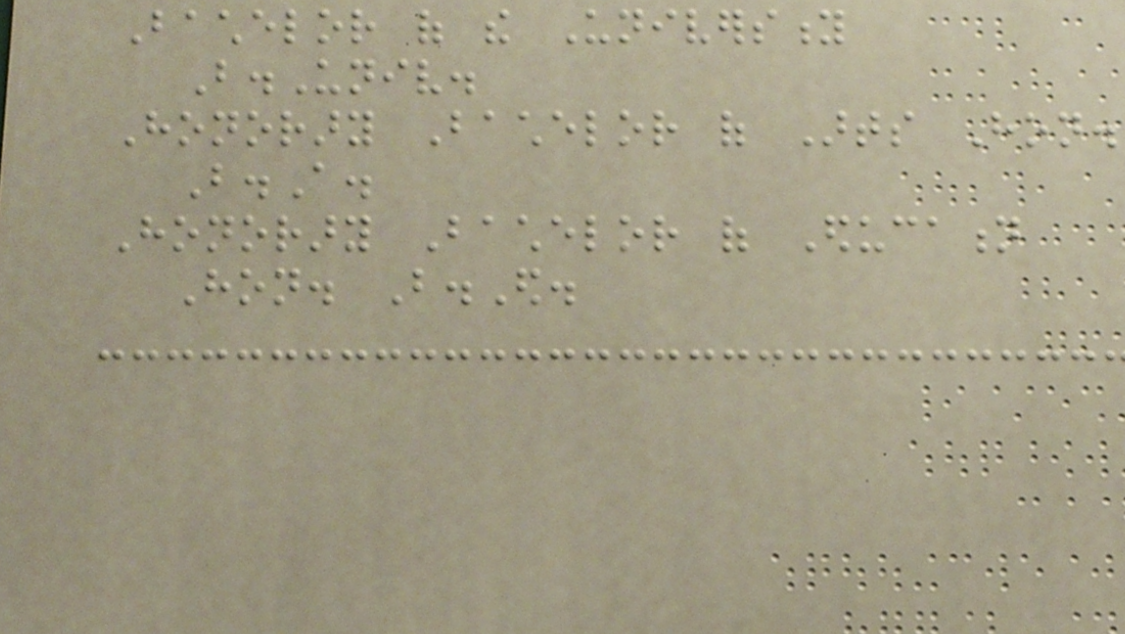Bachelor of the University
B.Univ.
Honorary Bachelor of Arts Hon.
B.A.
Honorary Bachelor of Education
Hon. B.Ed.
